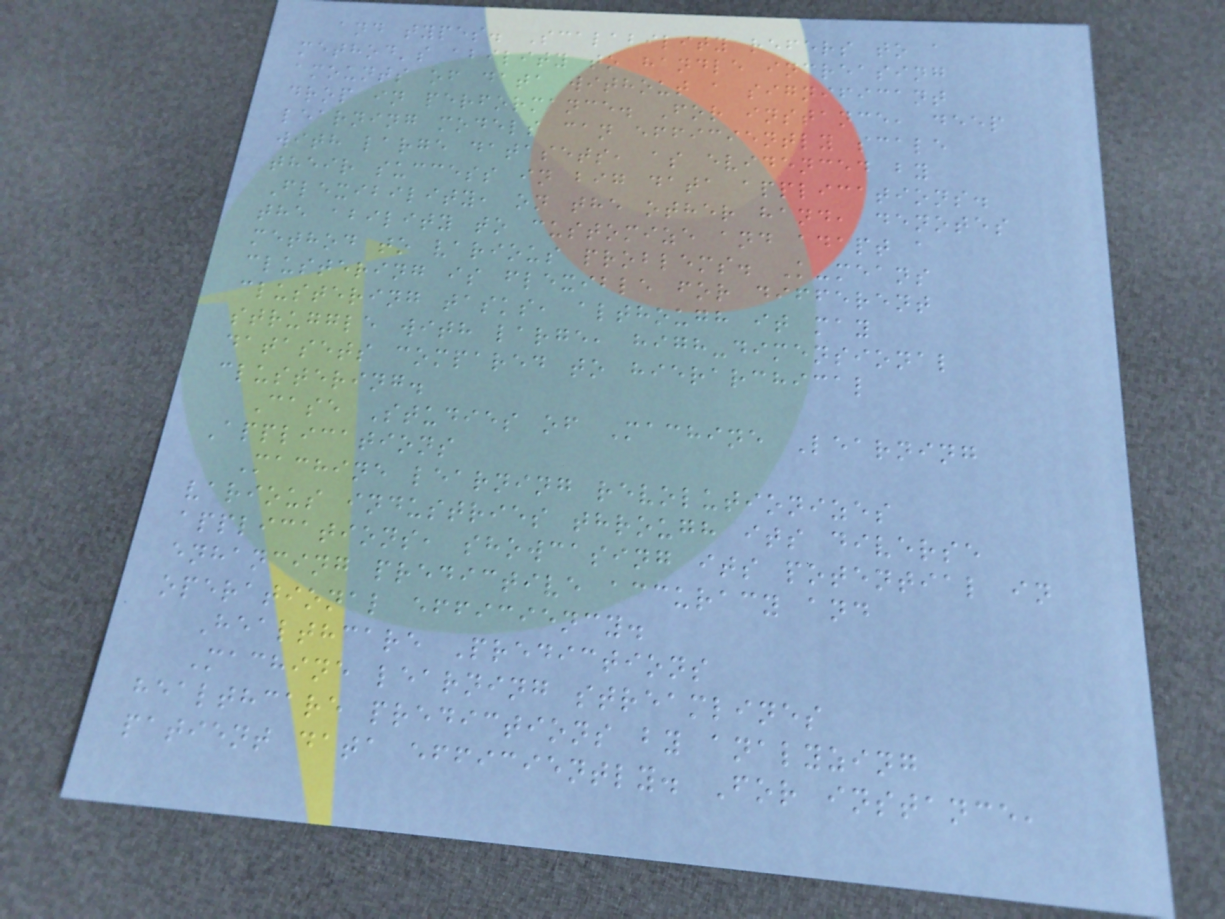and types. Scalability refers to a
method's ability to handle increasing
amounts of data without a significant
drop in performance. For instance, deep
learning models can efficiently scale
with large datasets, as evidenced by
their success in big data applications.
Flexibility, on the other hand, denotes
the ability to customize and adapt a
method to various problems. K-means
clustering is flexible for different
clustering tasks, although it may
struggle with large, high-dimensional
datasets compared to hierarchical
clustering.
Case Studies of Machine Learning
Applications
Machine learning revolutionizes
various industries through its diverse
applications, showcasing its potential in
enhancing predictive accuracy and
operational efficiency.
Healthcare Predictions
Machine learning streamlines
healthcare predictions by analyzing
patient data efficiently. For instance,
